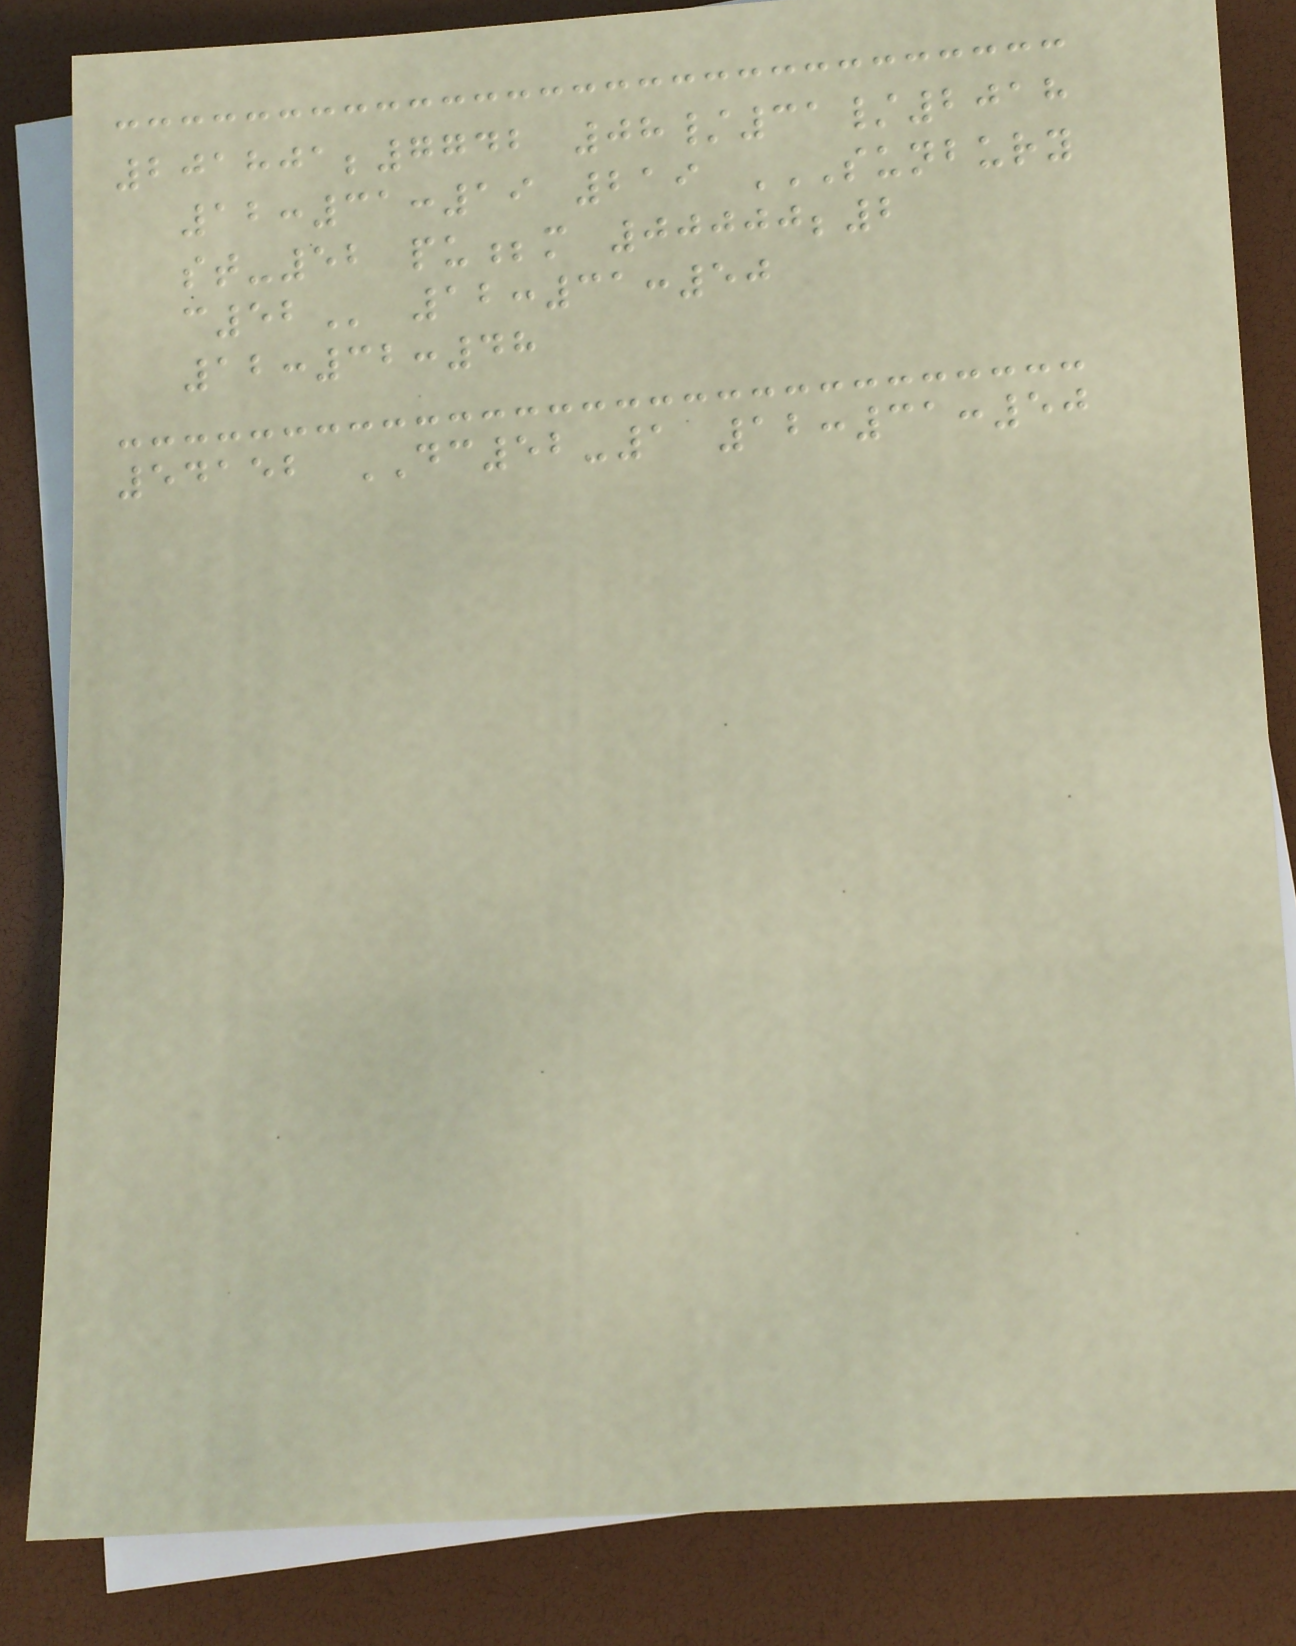201801;7742 08/31/2018
12:31:19 219 SUNBURY
ST-52 PU;M 00000;2
C52 12:31:50
12:32:48
54152 DC52-1 12:31:50
